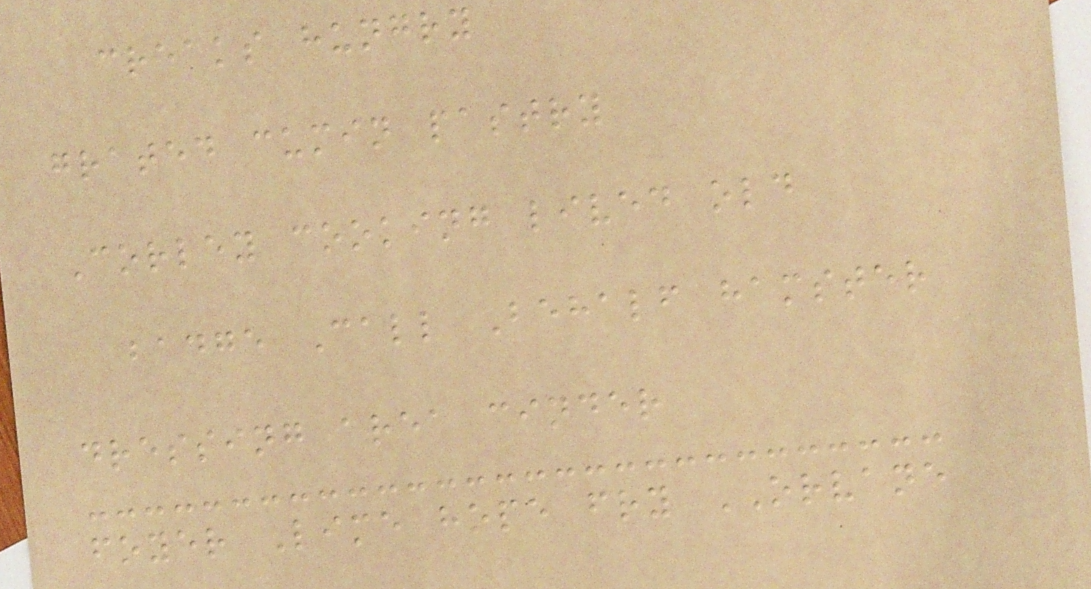creaks hungry
grated cumin pastry
Corley cooking lived old
badge Call Behalf hamster
dressing area cinder
foyer Lime hope fry ORVANE
